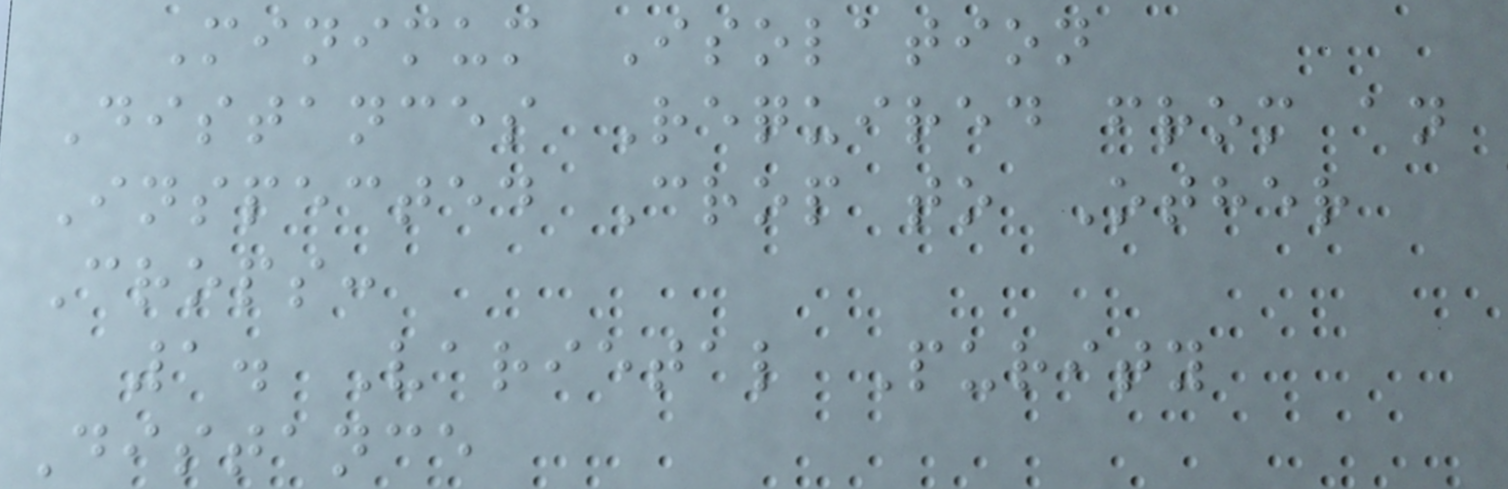Minimum Isolation
Distances Required from an
Inspected Crop to Other
Crops:
1. Varietal Purity
Distance
